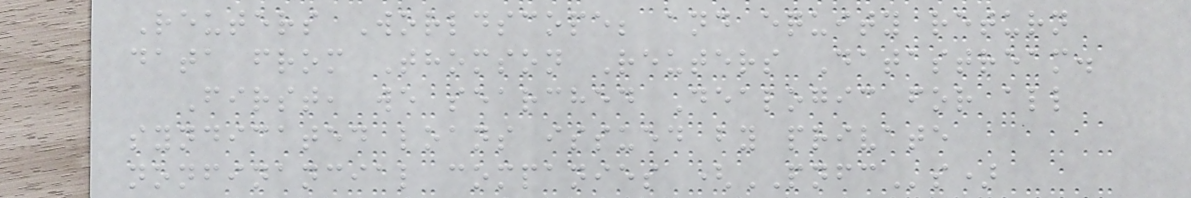Reuters Worldscope; and equity return
data from Thomson Reuters Datastream.
First, we searched Dealogic for all
syndicated loans issued by private
nonfinancial companies (PNFCs)
